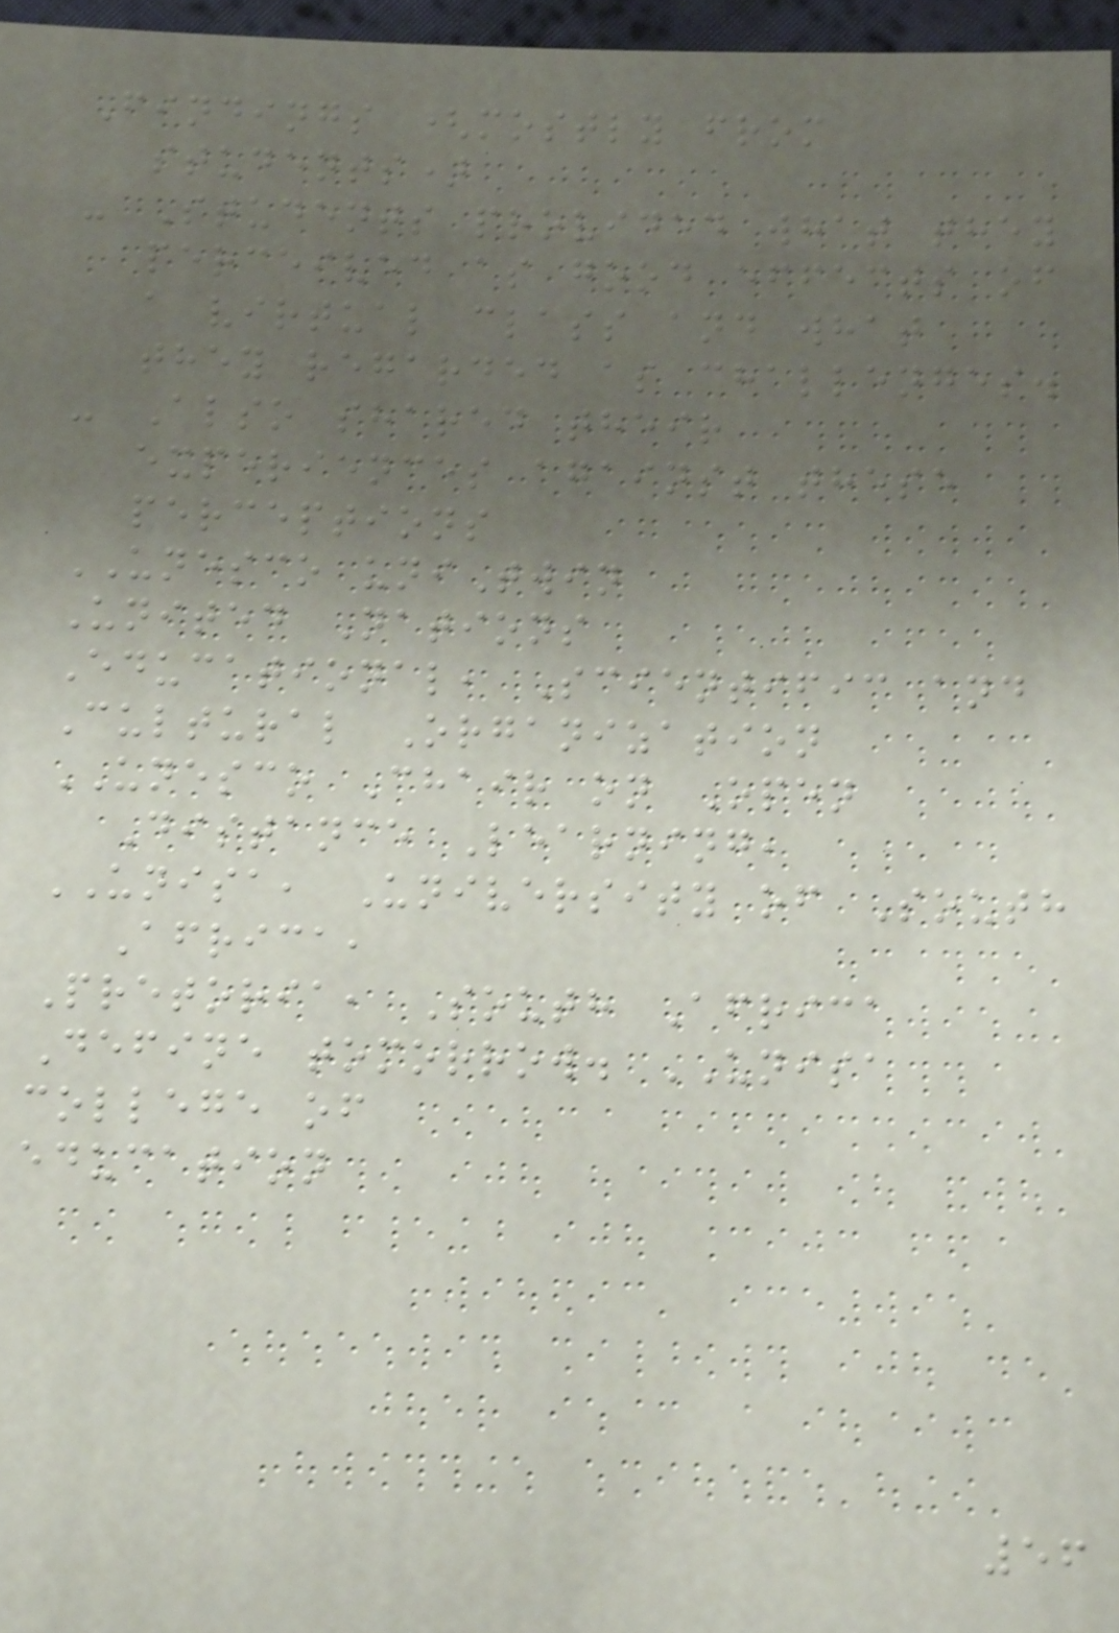Findings (mostly from
students)
- Students provided what they
perceived as good effects of
a virtual class and what
they regarded as challenges.
- Also shared their
experiences against these
perceptions
UNESCO uniTwin
United Nations
Educational, Scientific and
Cultural Organization
UNESCO Chair on Open
Distance Learning,
UNISA, University of South
Africa,
Pretoria, South Africa
Define tomorrow. UNISA
college of
education
56
